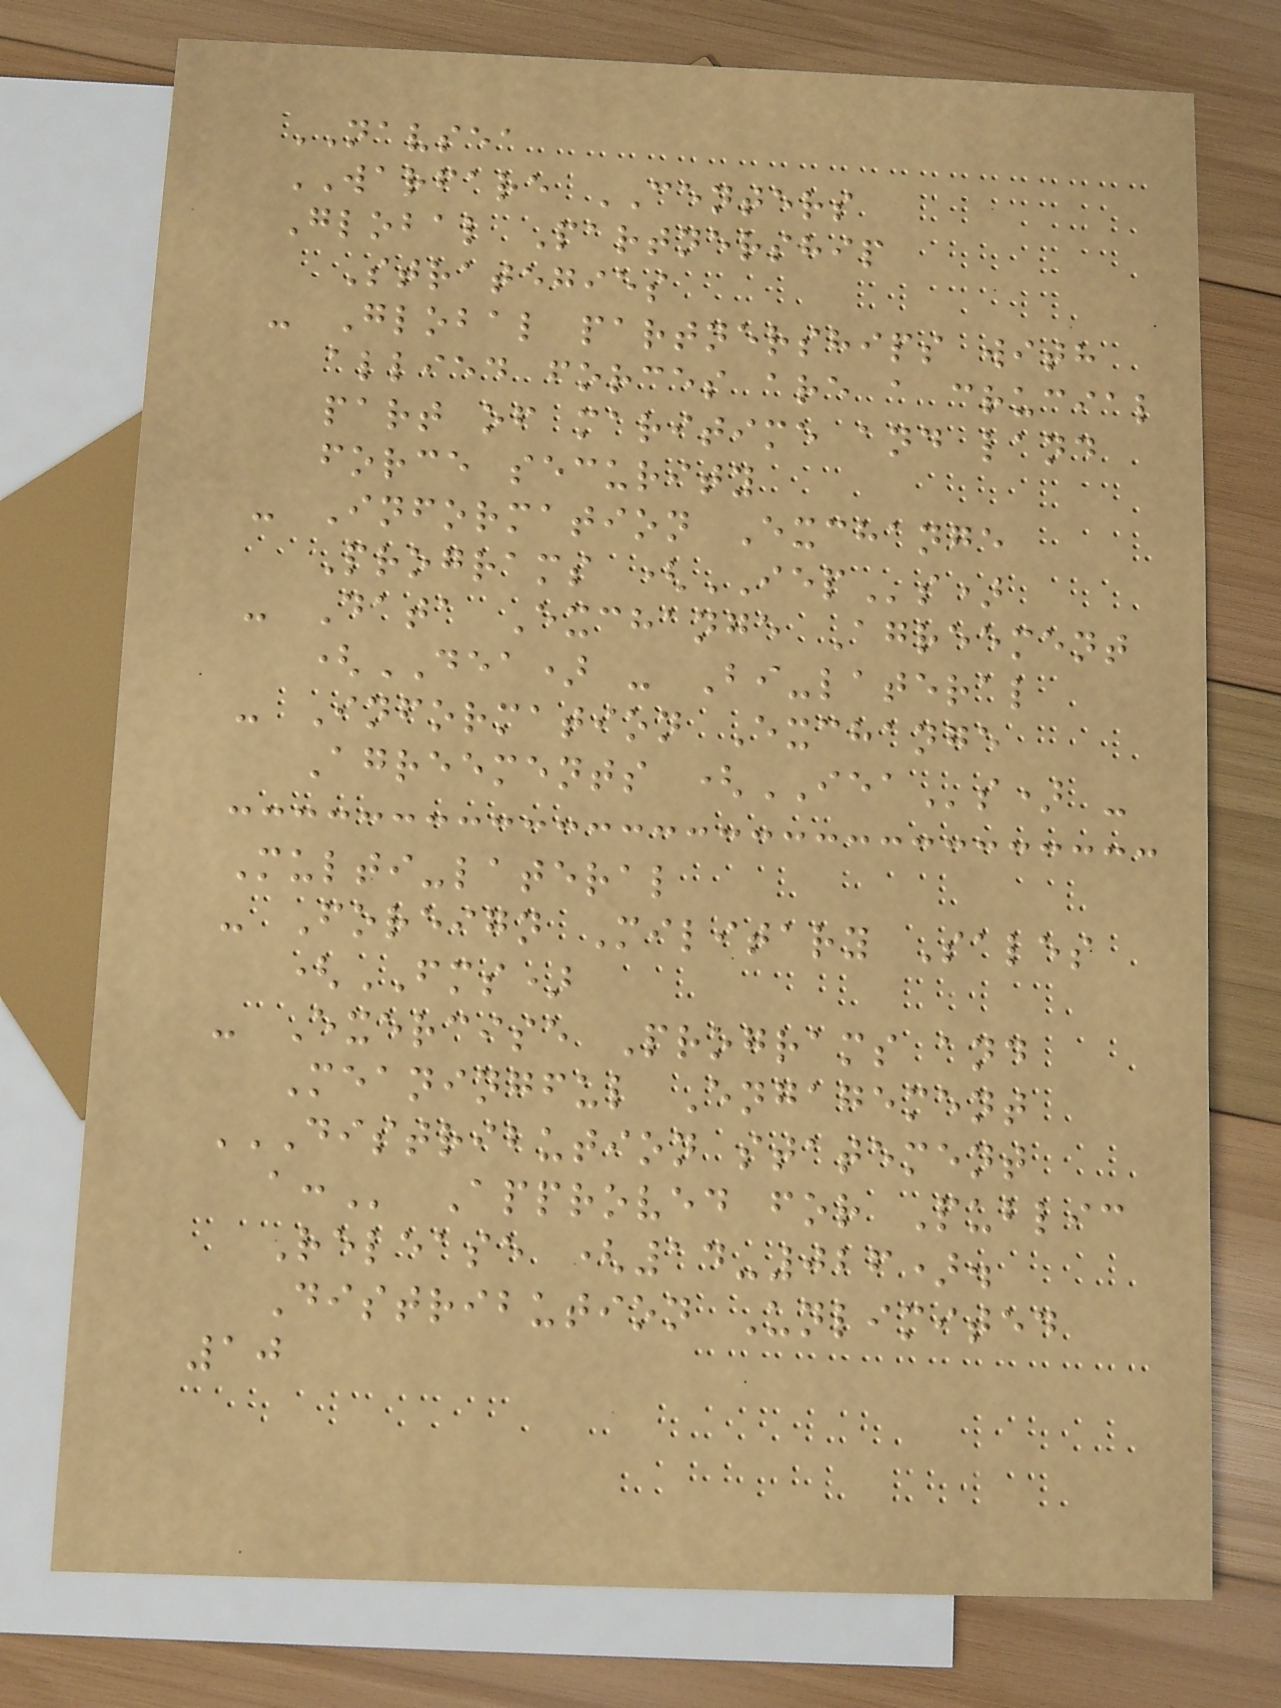NAVSEA
WARFARE CENTERS
Global Partnership
Strategies
- Global partnerships with
allied forces are a crucial
part of maritime and land
force security
- Information Exchange
Programs (IEPs)
- Data Exchange Agreement
(DEA) - Bi-lateral
- Information Exchange
Agreements (IEAs) -
Multi-lateral
- Foreign Military Sales
(FMS)
- Exercise Programs and
Meaningful Engagement
DISTRIBUTION STATEMENT
A: Approved for Public
Release (14-026).
Distribution Unlimited
10
